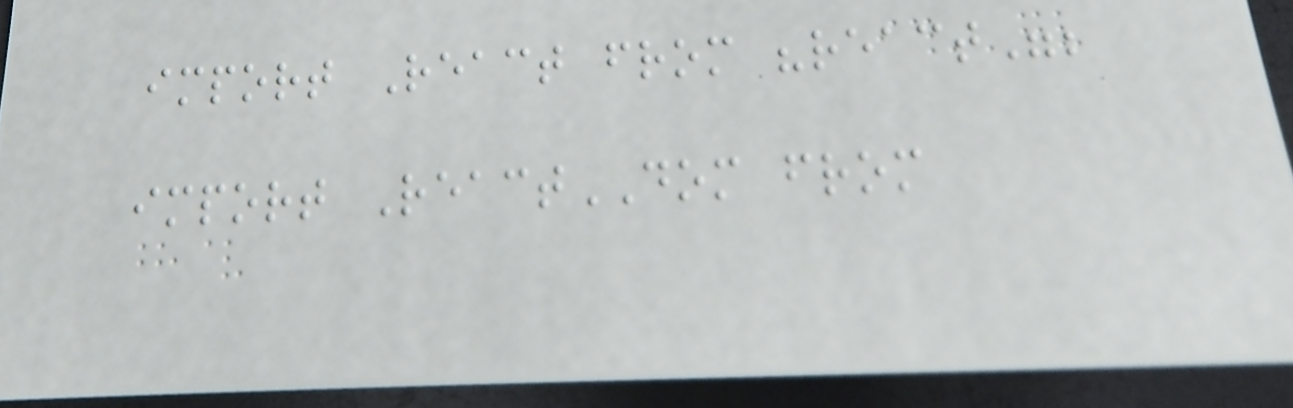import React from "react";
import ReactDOM from
